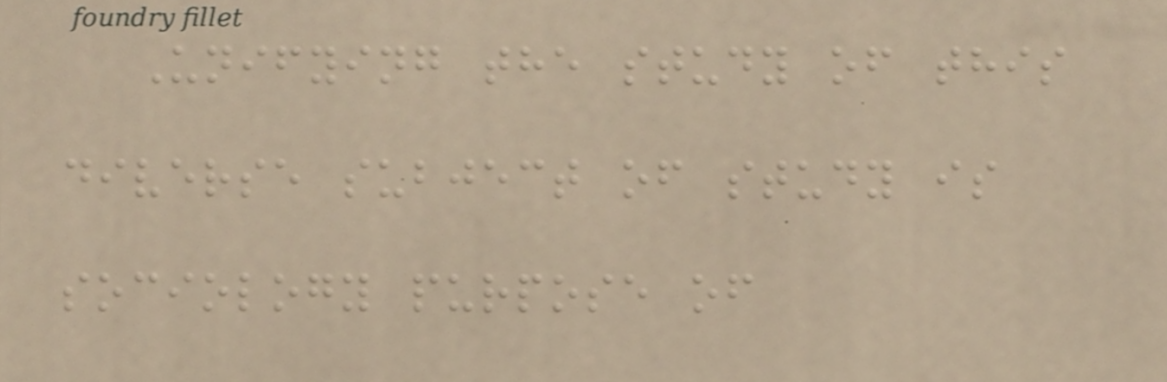Unifying the study of this
diverse subject of study is
sociology purpose of
